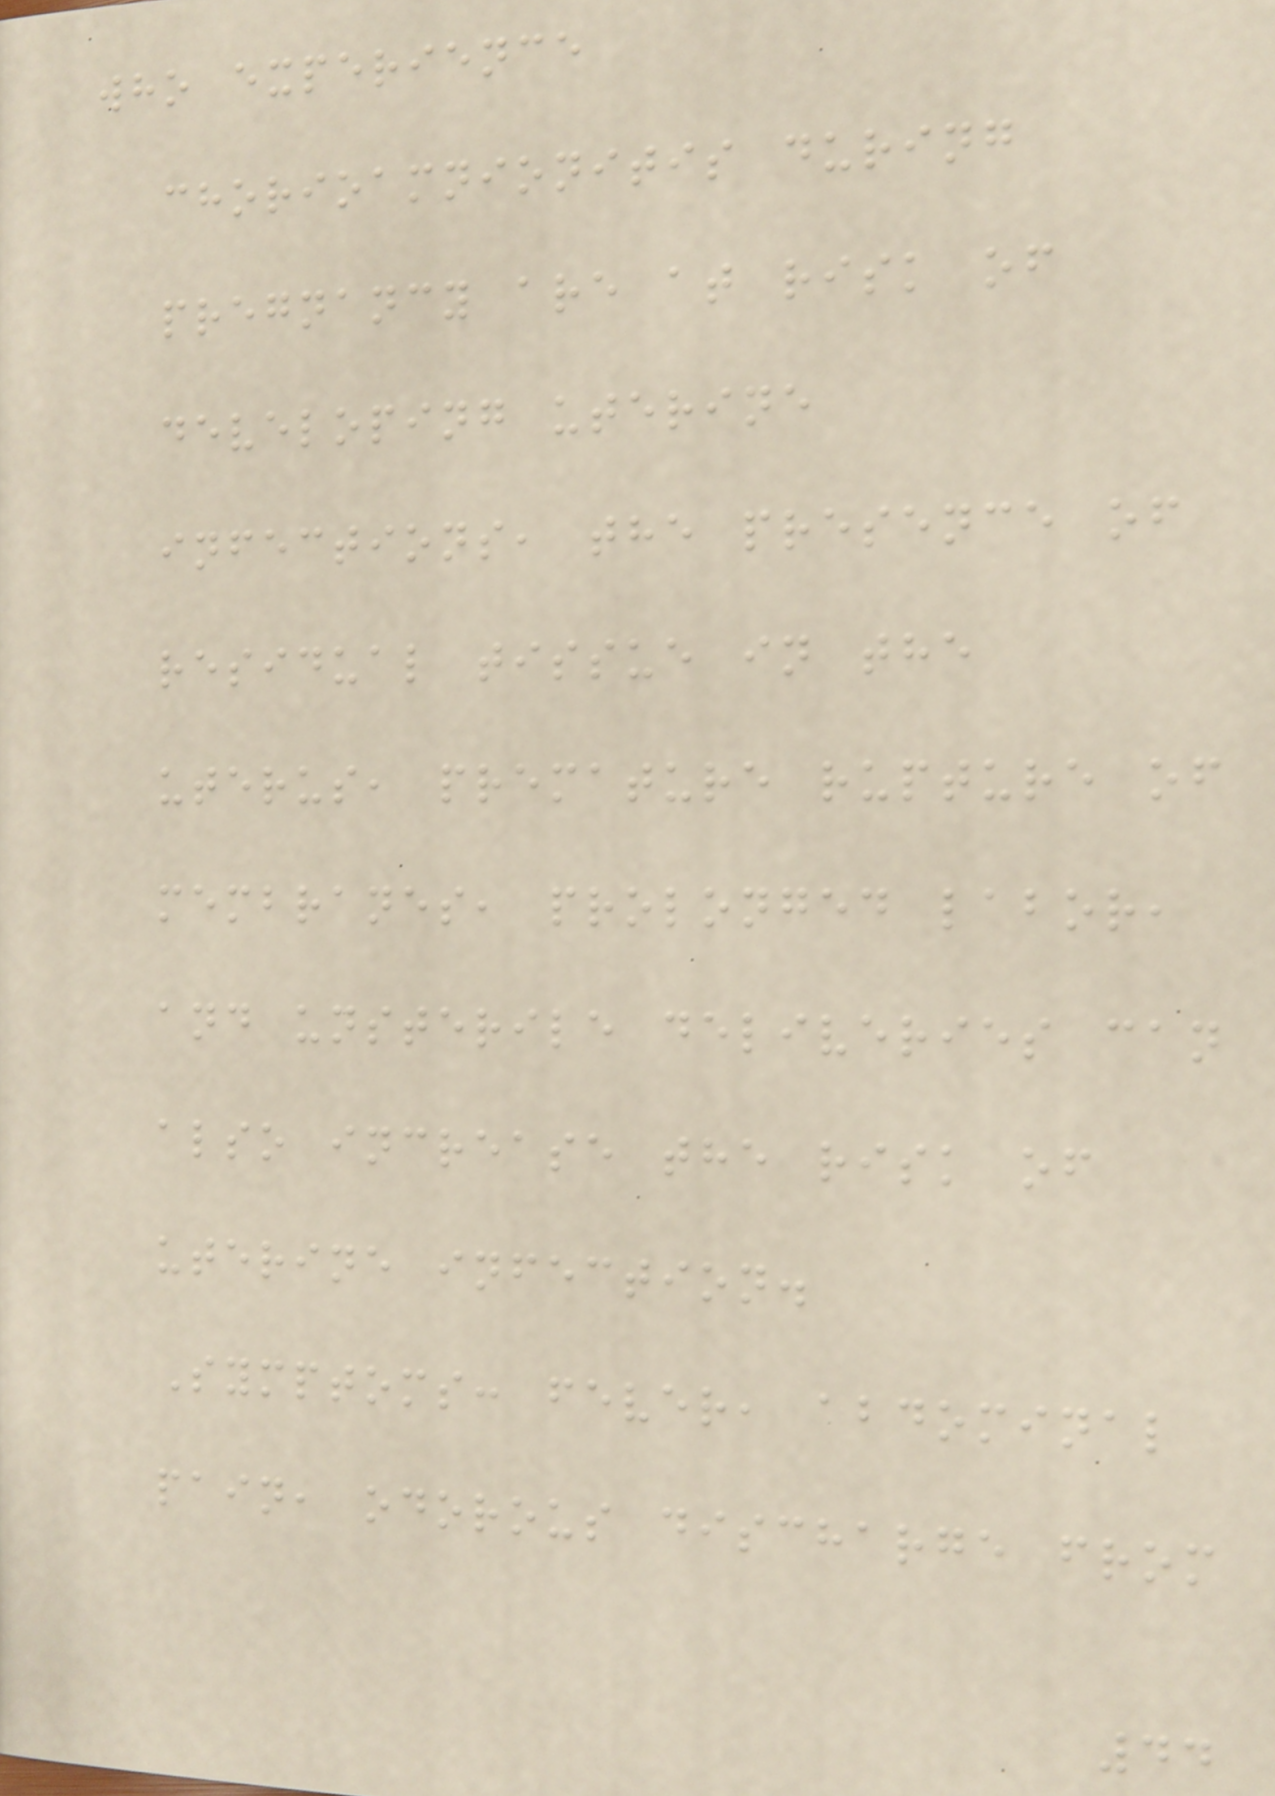who experience
chorioamnionitis during
pregnancy are at risk of
developing uterine
infections, the presence of
residual tissue in the
uterus, premature rupture of
membranes, prolonged labor,
and unsterile deliveries can
also increase the risk of
uterine infection.
Symptoms: fever, abdominal
pain, odorous discharge from
44
